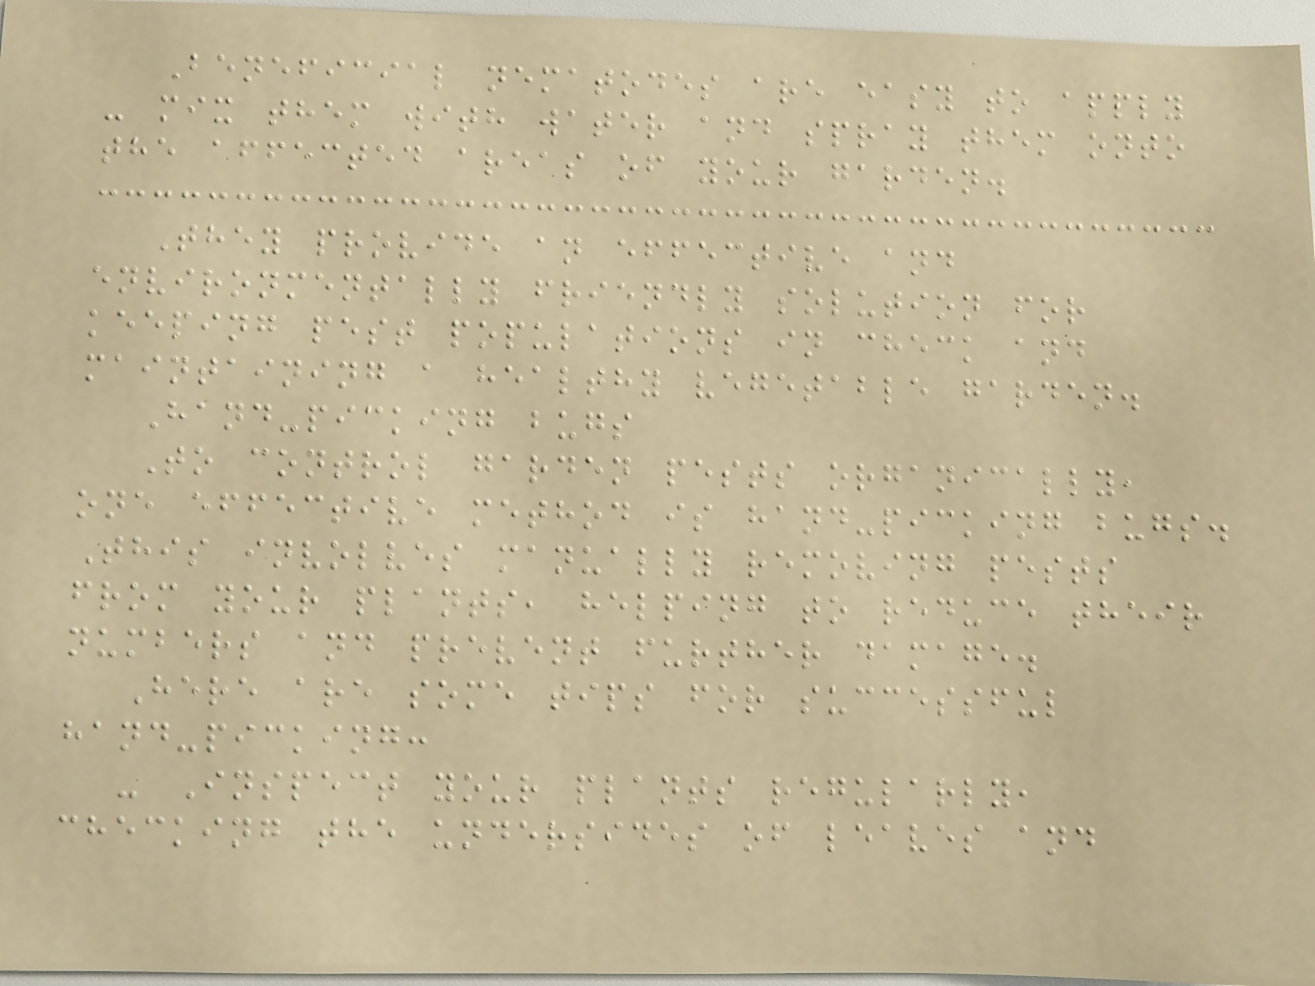Beneficial nematodes are easy to apply
- mix them with water and spray them onto
the affected areas of your garden.
They provide an effective and
environmentally friendly solution for
keeping pest populations in check and
maintaining a healthy vegetable garden.
Hand-picking bugs
To control garden pests organically,
one effective method is hand-picking bugs.
This involves manually removing pests
from your plants, helping to reduce their
numbers and prevent further damage.
Here are some tips for successful
hand-picking:
- Inspect your plants regularly,
checking the undersides of leaves and
